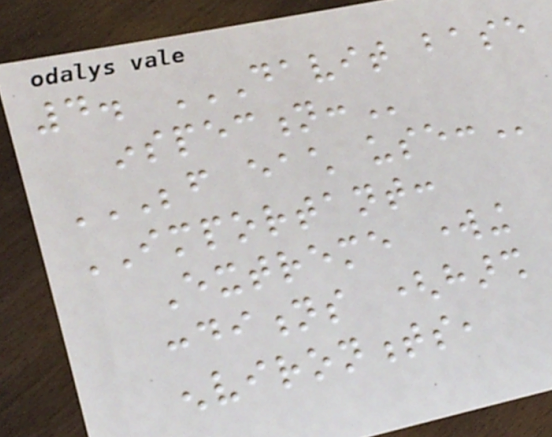4. DAVIT BASE
INSPECTION:
BEFORE EACH USE:
IMPORTANT:
Extreme working
conditions (harsh
environments,
